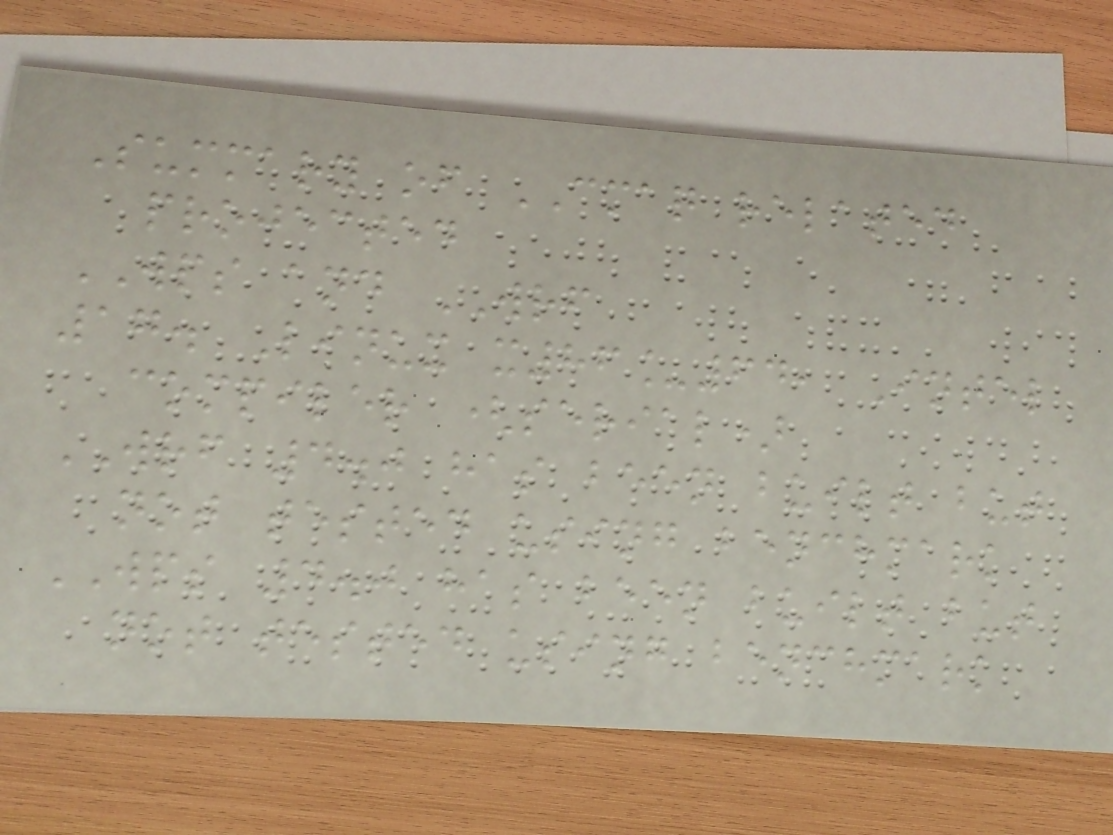Summary of CMAQ related
projected
WPS and WRF
17. Linux x86_64, Intel
compiler (serial)
WRF 4.0 has been built but
not tested using benchmark
WPS 4.0 has been built but
not tested using benchmark
